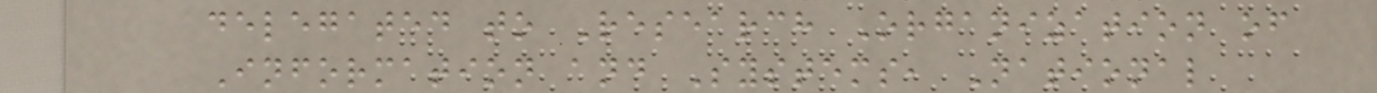delegated to Research Organization of
Information and Systems, National
